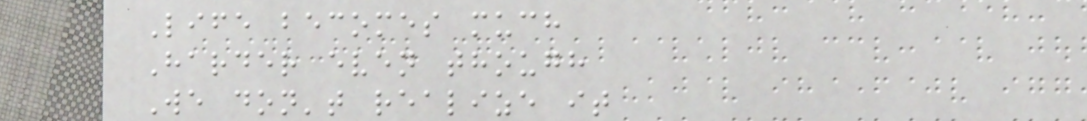Life becomes much
Harder even though
We don't realize it
